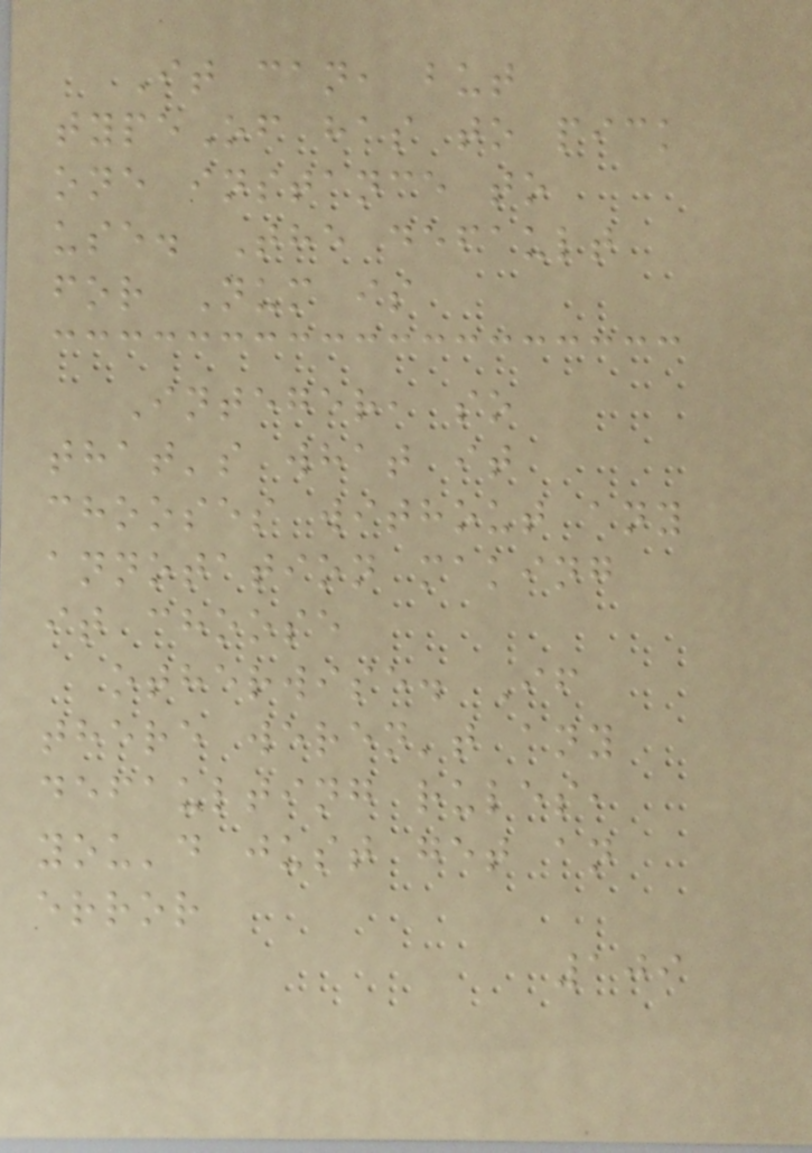It can, but
typeOf has to pick
one instance to
use. The default
for Num is
Integer, so
that's what it
chooses without any
annotation making
it choose
otherwise. If
there weren't any
defaulting rules,
you'd just get an
error
109
